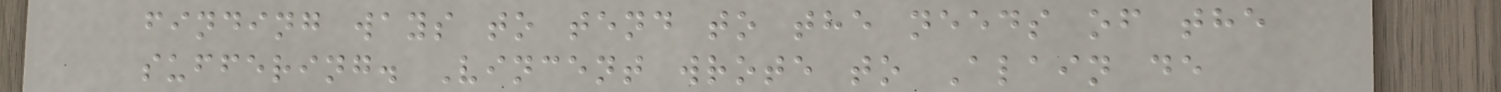finding ways to tend to the needs of the
suffering. Vincent wrote to Alain de
